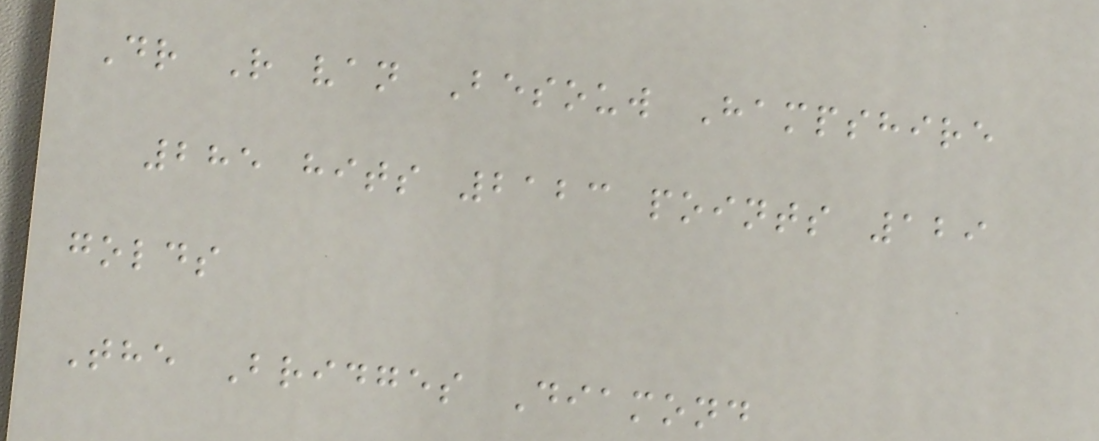Dr R van Besouw Hampshire
285 hits 2123 points 129
golds
The Bridges Diamond
